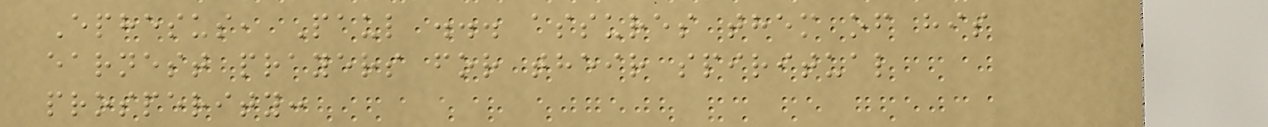Ephesus, Paul ... assures them of his
earnest prayers for their spiritual
prosperity:
